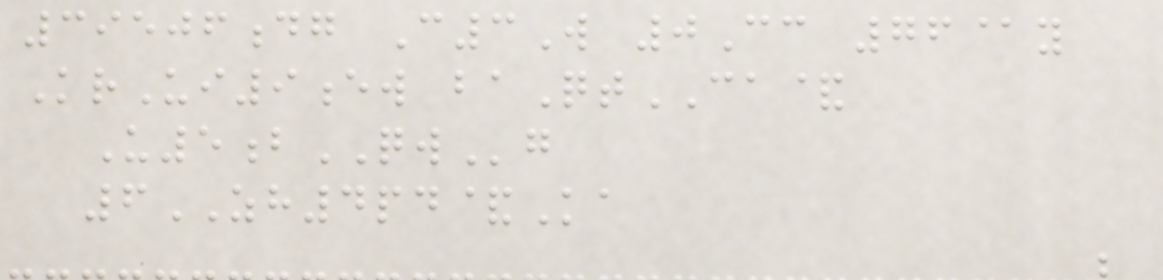39506dg C3W 0Cc 76@y
KrUi9ew baQtCA&
U5bQWg
6ZH4pd&Ka
